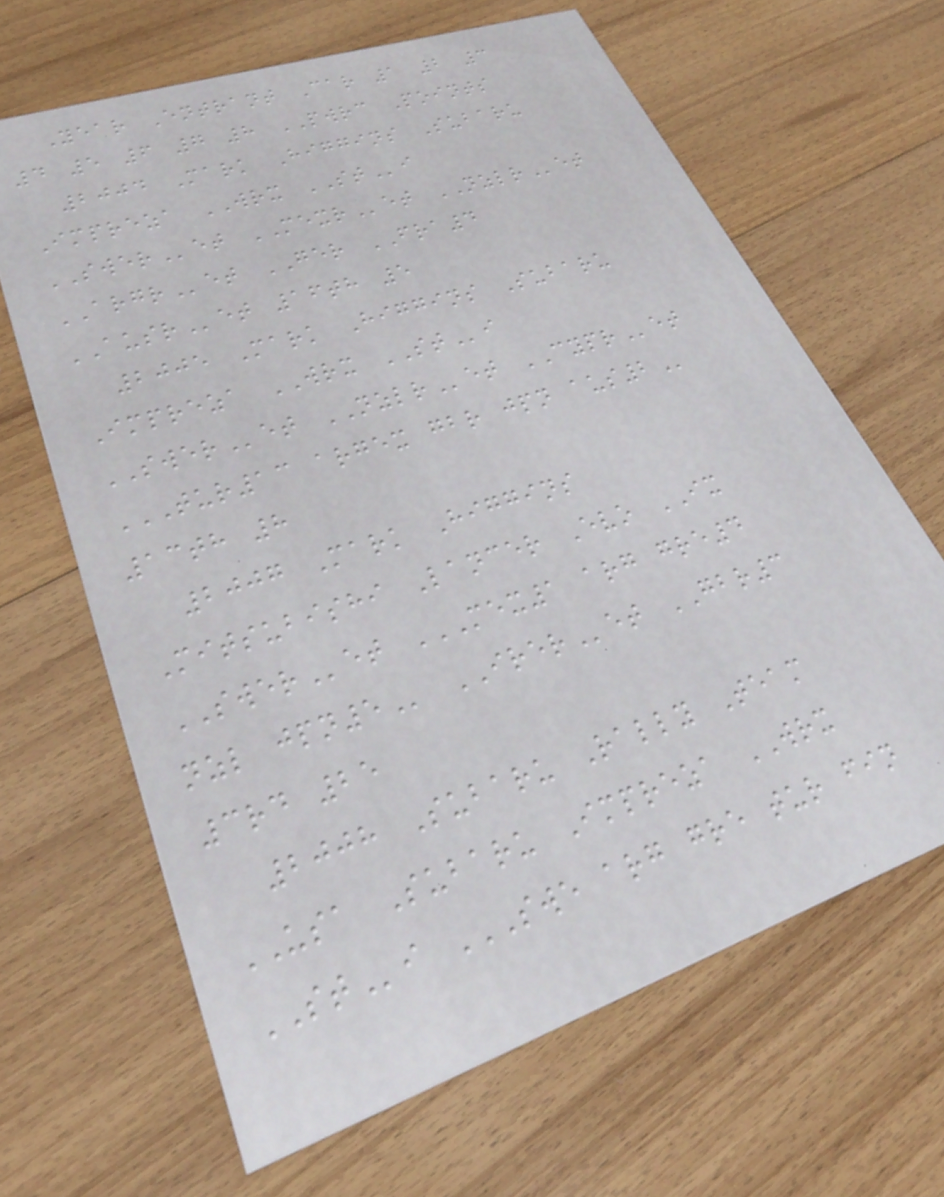Year Entrant Car 1 2 3
4 5 6 7 8 PWRC Points
2004 Mark Higgins Subaru
Impreza WRX STi
SWERet MEXRet NZLRet
ARGRet GER FRA4
AUSRet 16th 5
2005 Mark Higgins Subaru
Impreza WRX STi
SWERet NZLRet CYPRet
TUR13 ARGEX GBR JPN AUS2
13th 8
2007 Mark Higgins
Mitsubishi Lancer Evo IX
SWERet MEX1 ARG GRE4
NZL JPN5 IRERet GBR3
3rd 25
2008 Subaru Rally Team
USA Subaru Impreza WRX
STi SWE ARG GRE TUR FIN
